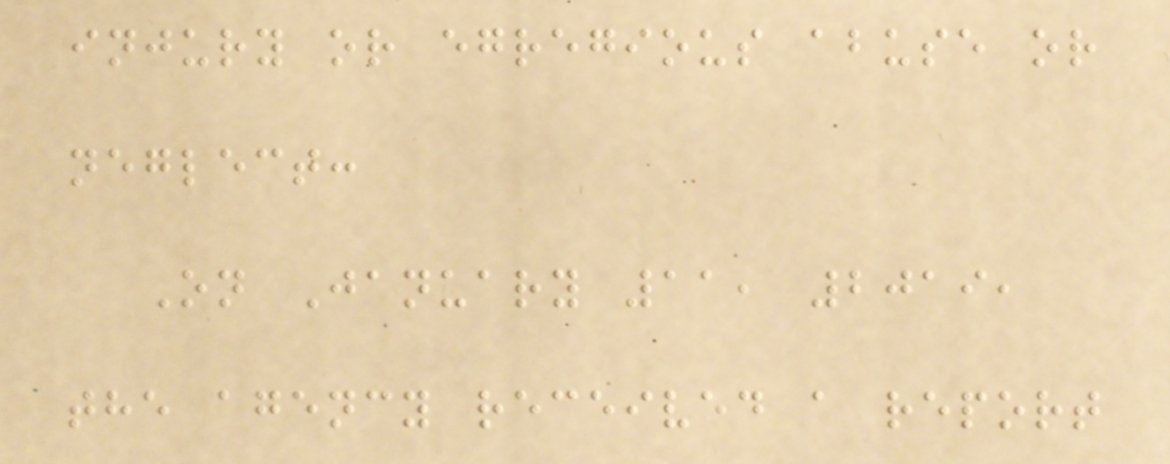injury or egregious abuse or
neglect:
On January 11, 2019,
the agency received a report
